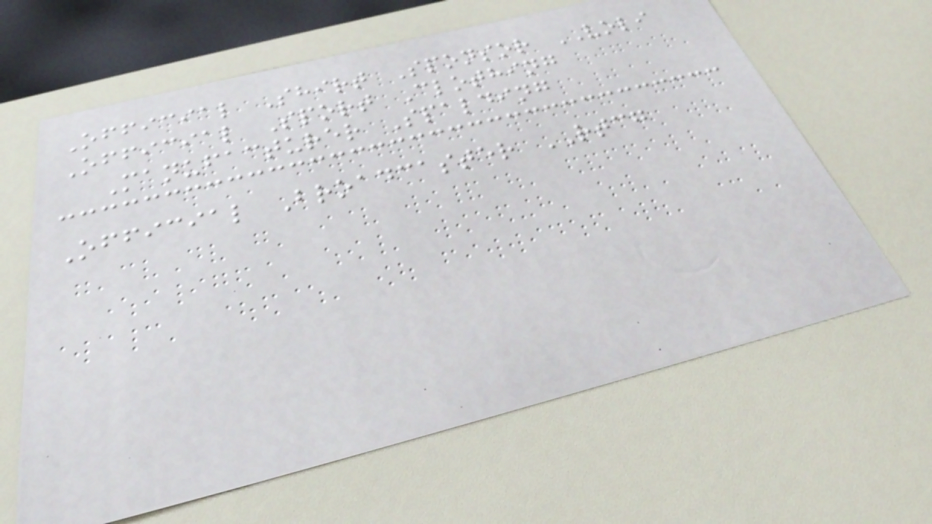Official Shirt Sponsor VOLI
Official Sport Clothing
Manufacturer Spalding
Official Broadcaster RTCG
